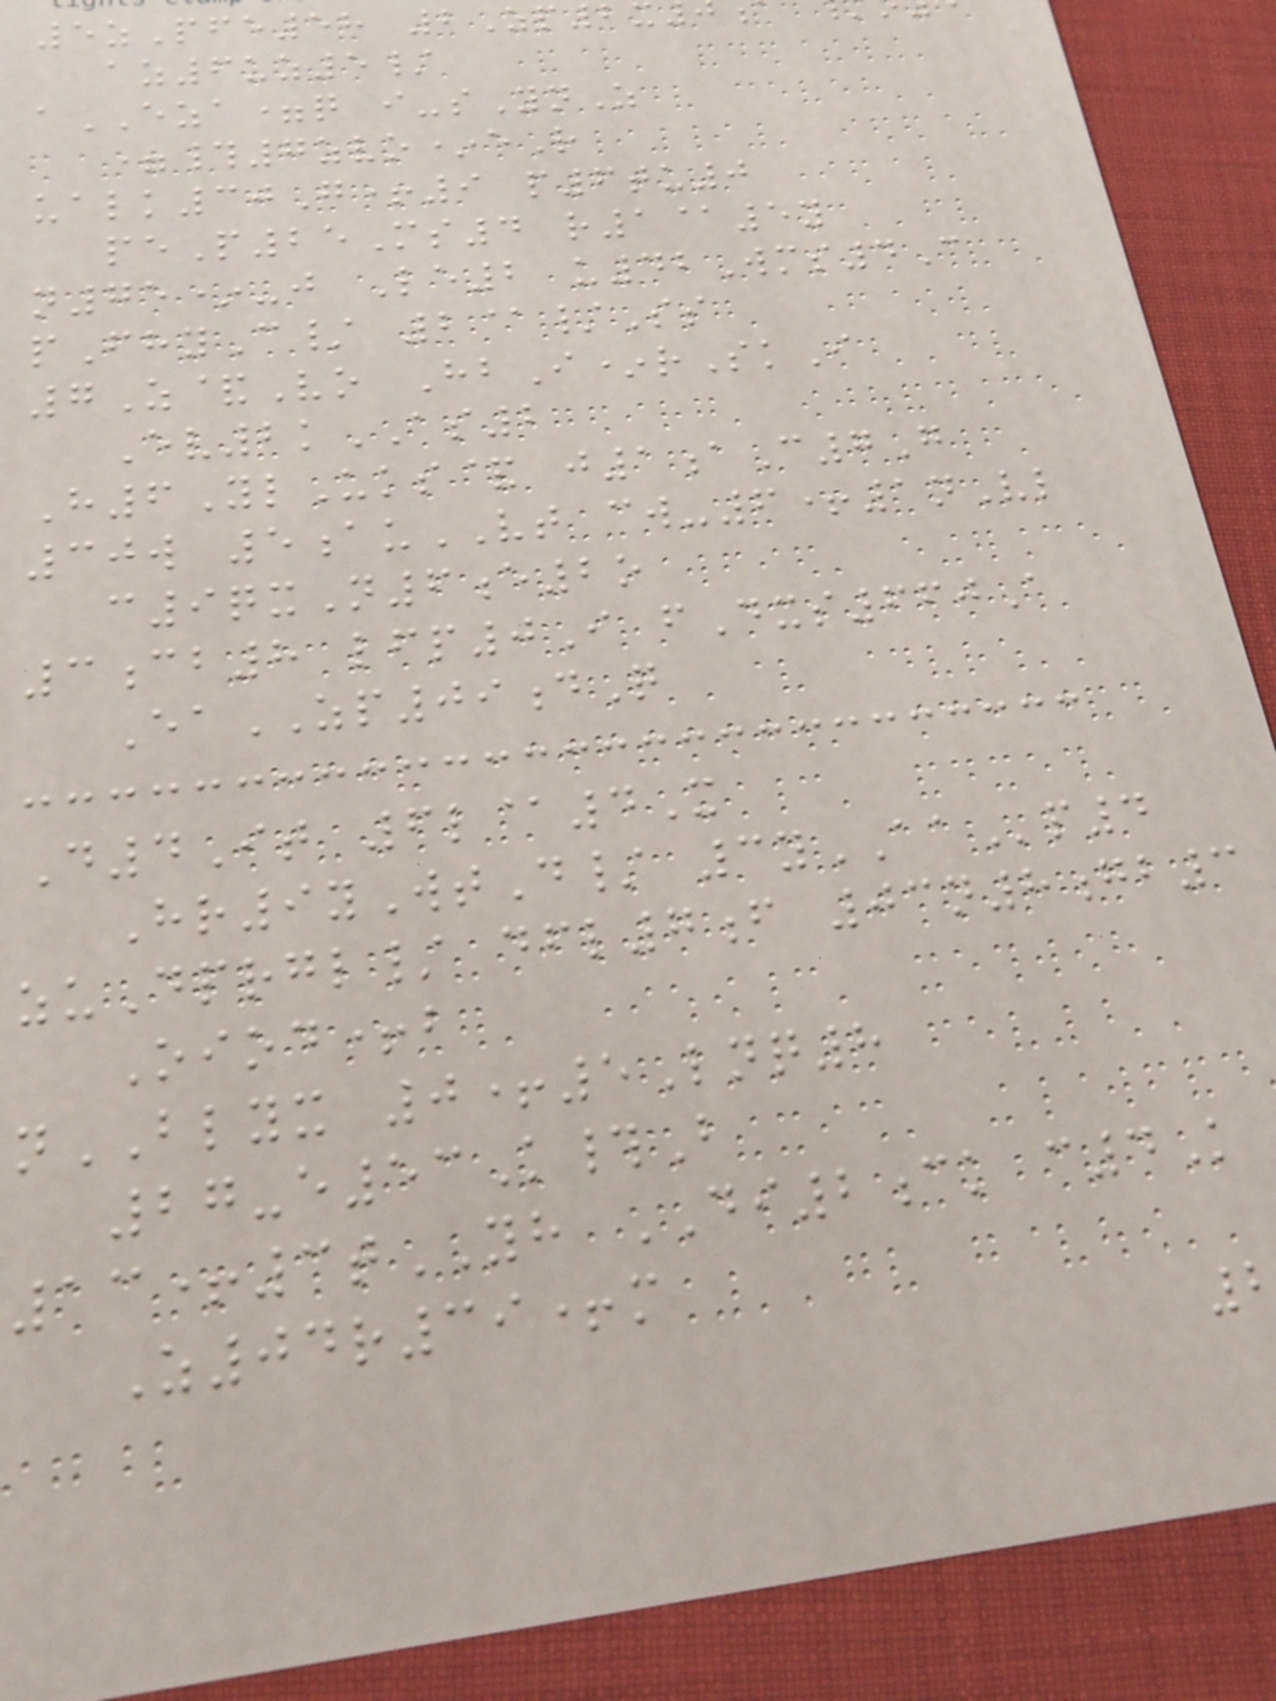5zPfe58 2Zp2
az6uz5/
aEZA=q i-sYnZ
=#7zvo*eR
ualk30G+9 p6tu0
peP25Ms4 r1@5y
n75*-j Le2 u42Wms4C
pFhyC/ 2@/Ss
7Z&Vo HbI*rSkI
Ev2kAS2
H6YlUks& j1aC7G
30w 5auVT cw-6+1nVl
c9qxN6e2o
3cb8 lfp0I fDxs660A
EaZP09dQ
D4It 6l@4X
Hr9yWtD/ 3yAAp4
zuDprgl/ dfl7f 03n8gb3
Oiod+b
nBLYX 0+5Lnq8
27-e53K#B
13+3tYH DI2ck c4K
Z04r39+m
